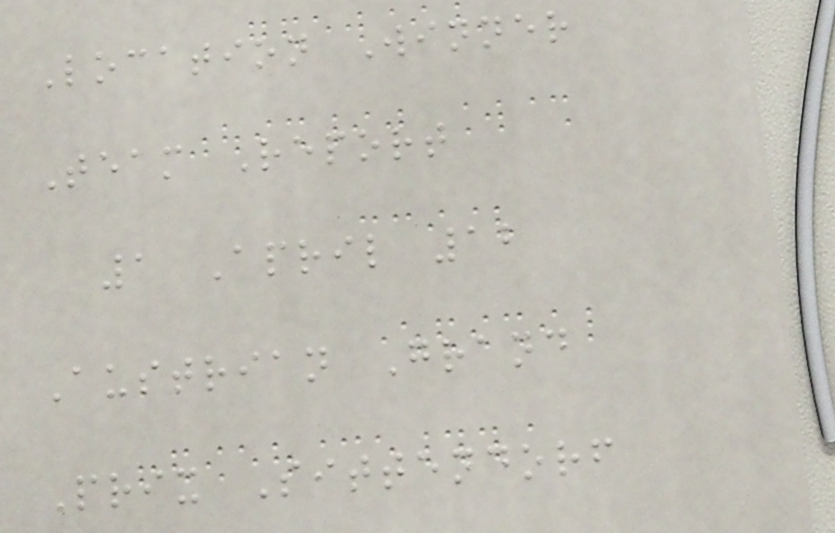Location Winner
Team Report
1 April 12
Austrian Grand
Prix Sittendorf
